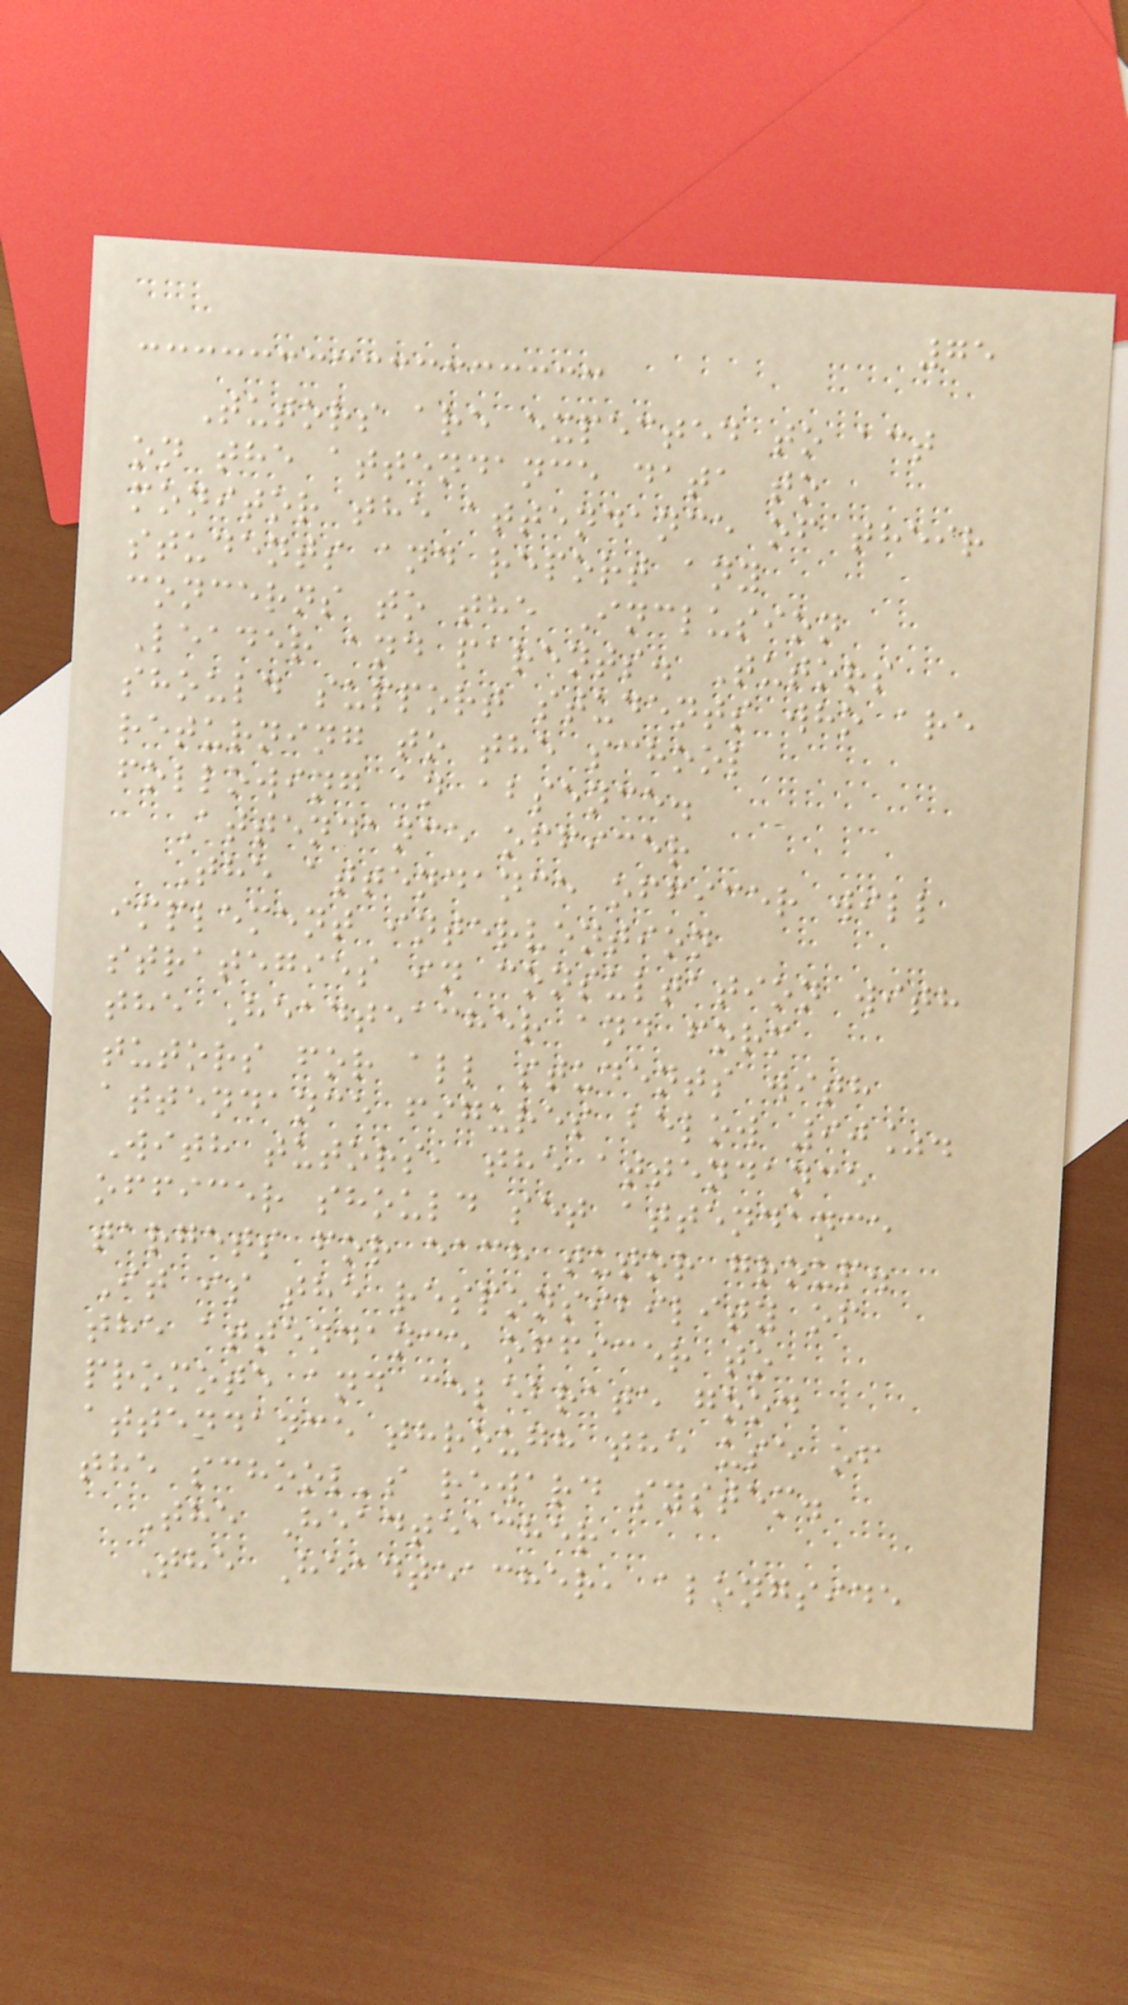75
Tutors are expected to act
on the attendance data to
monitor the attendance of their
students and report any
concerns to the Inclusion
Leader and parents. Tutors
should support students who are
returning to the school
following an absence.
Attendance officer
The attendance officer will
implement intervention
strategies in consultation with
the Headteacher and form
tutors for all students with
attendance figures below 90%.
With tutors, the attendance
officer should set attendance
targets for each tutor group.
It is the responsibility of
the attendance officer to
promote and celebrate good
attendance through the use of
the school's reward system.
The Headteacher
The Headteacher, alongside
